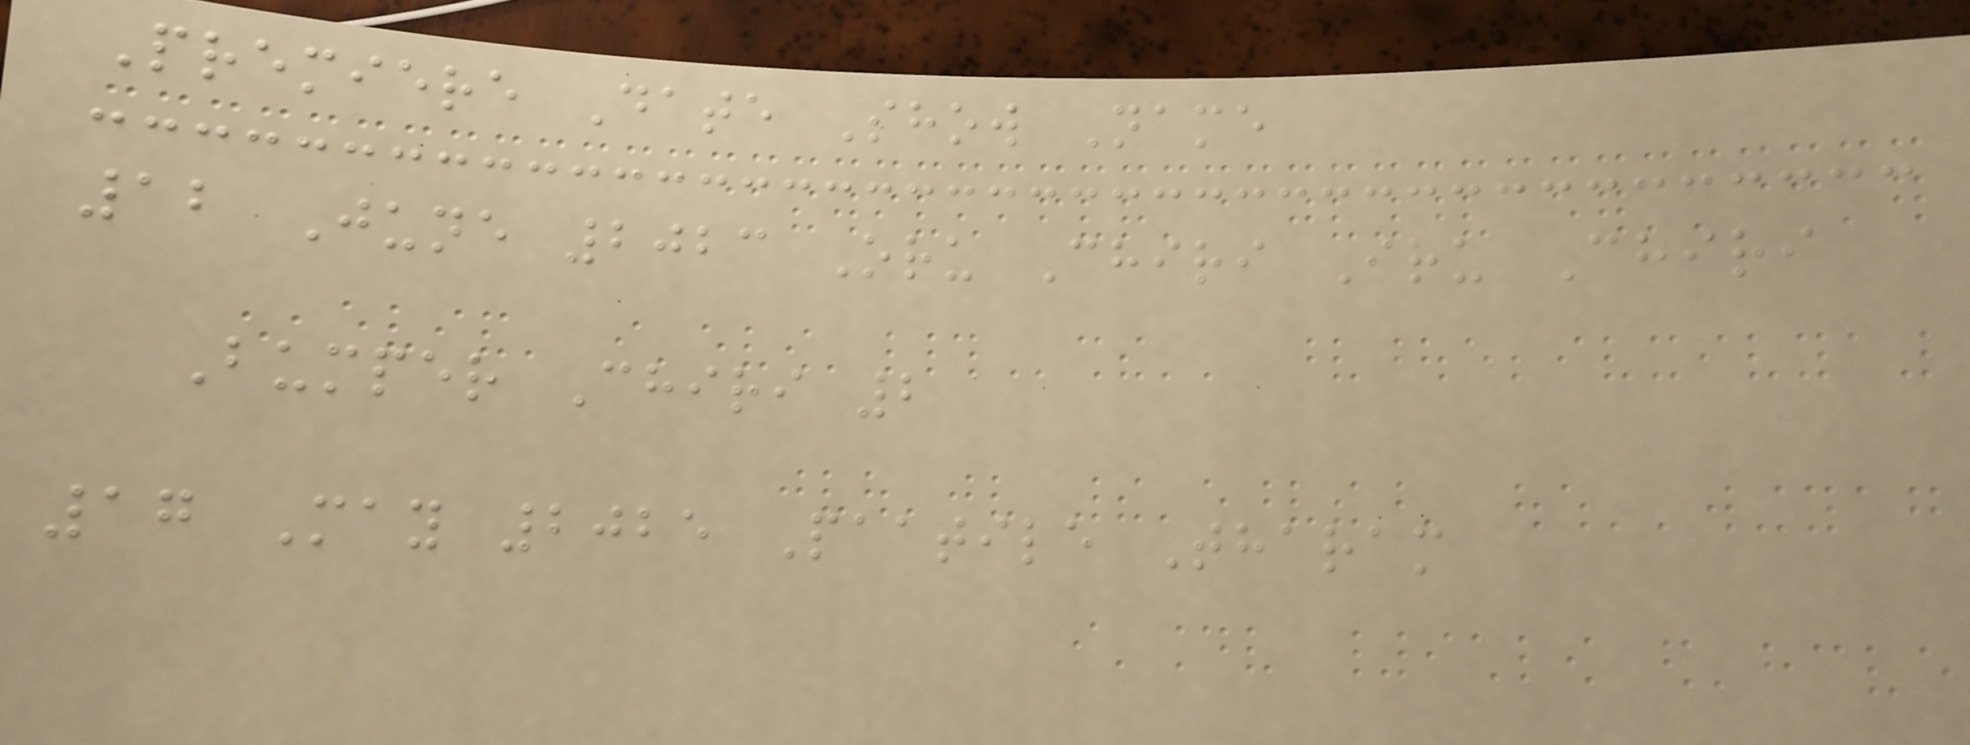Premiere Date Show Name
12 June 2023 Oru Chiri Iru Chiri
Bumper Chiri 2
17 May 2025 Paatile Tharam
